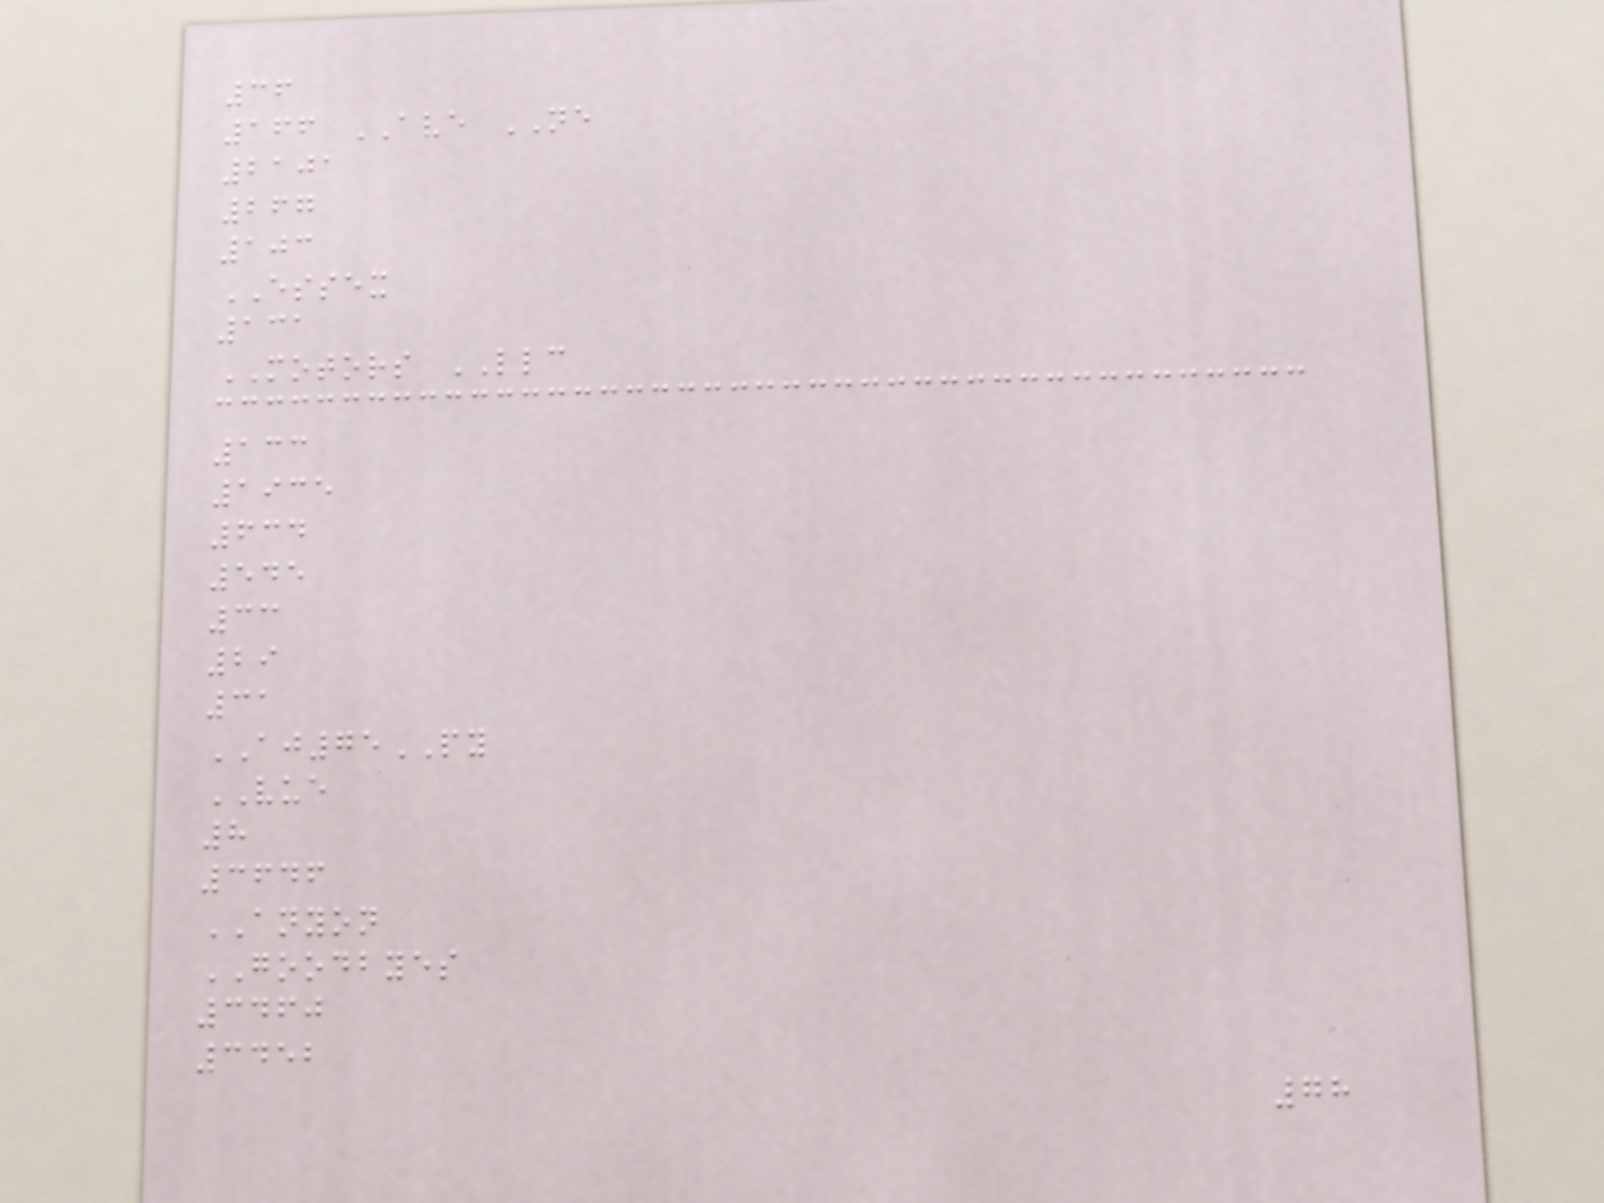36
166 AVE NE
2101
267
103
ESSEX
131
MOTORS LLC
133
1935
634
545
33
29
31
AJ75PY
VUE
8
3646
ANYON
GOODBYES
3460
3452
78
